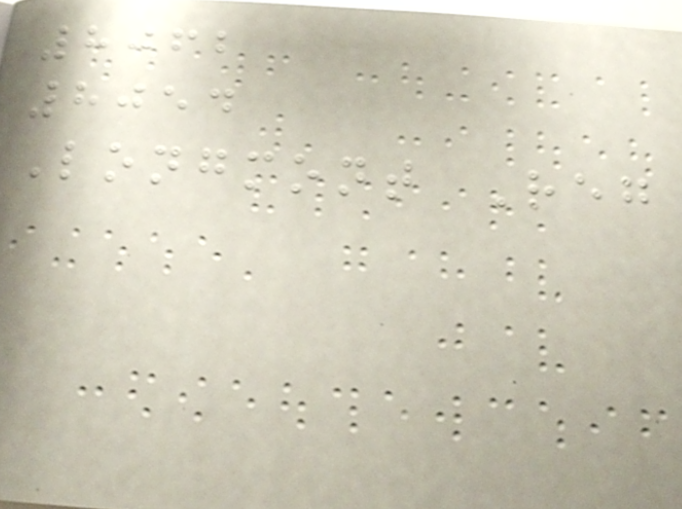8062
8054
Longmont Reg
